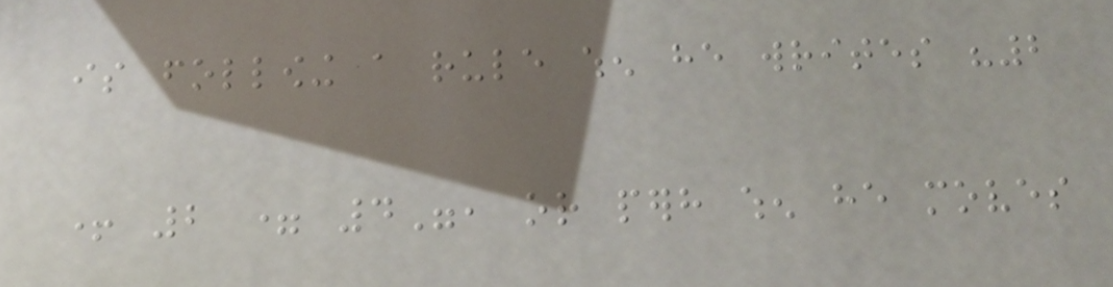is following a rule when he writes "2
+ 2 = 4", or perhaps when he moves
